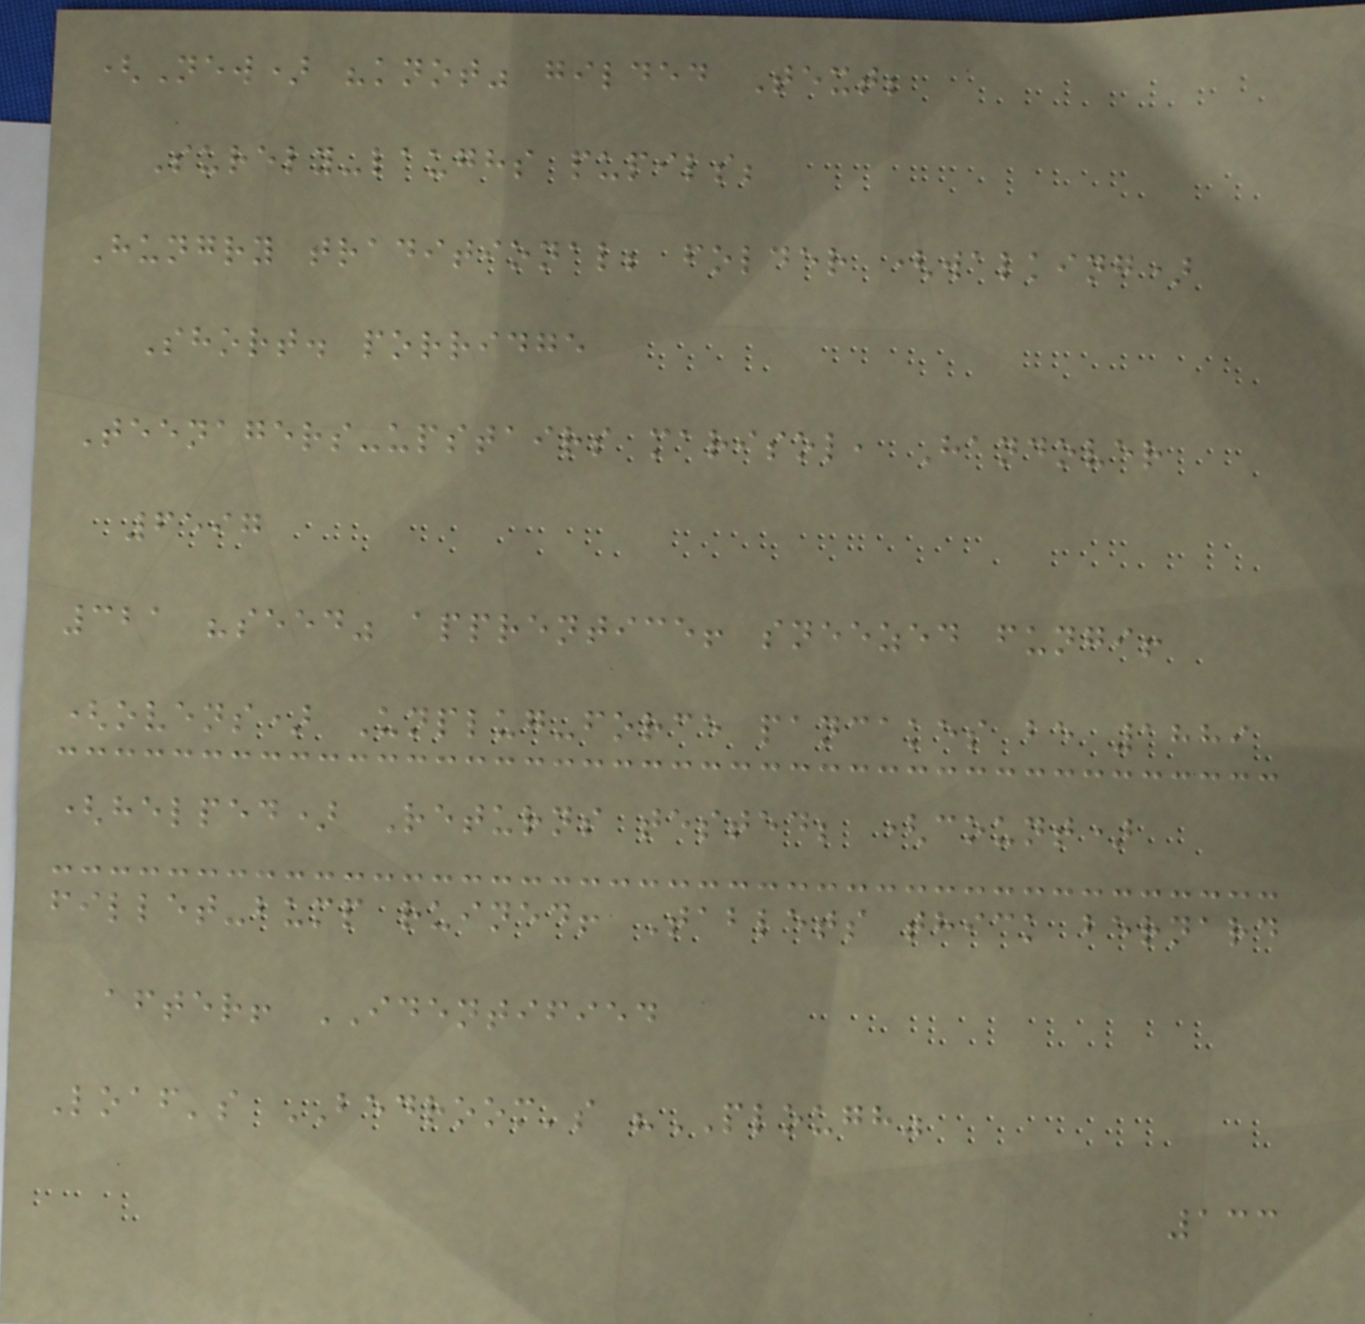(New) "knot" gilded Text;
Surely-laughs pupils;
Hungry traditional; folder (walking)
Short. porridge
Teenagers-upstairs marisol, Handover
6597
321 "seed" apprentice! sneezed fungi!
(ovens) Unplug-force pancakes be 1889
(helped) Returns tested; (count)
fillet-bump ruined! Tablets thick bernard
after! IDENTIFIED
Loaf's BEDROOM's "PLOUGH"
133
